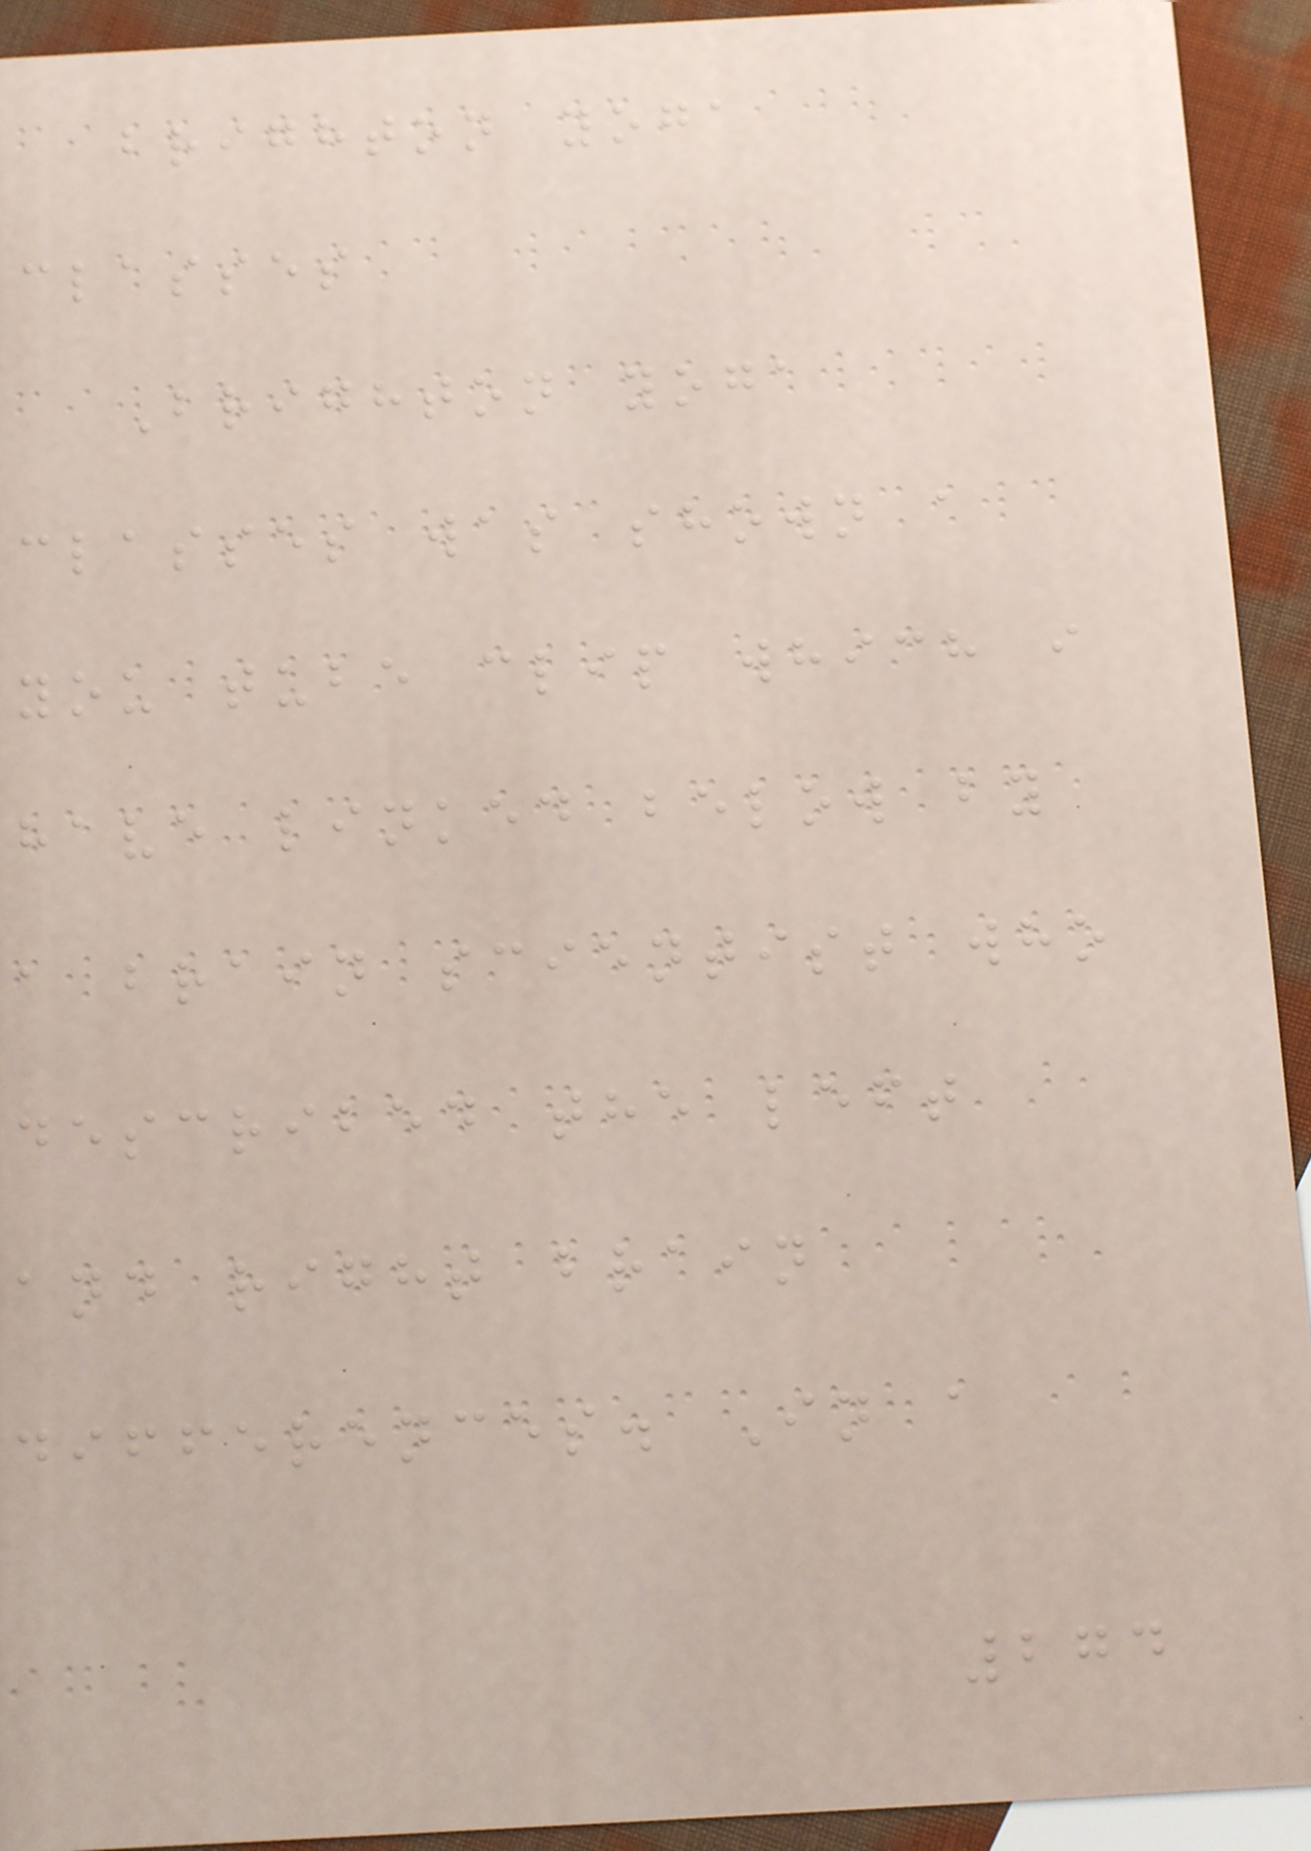brighton yoga
classes
Brighton yoga
classes was shown a
you tube clip which i
have linked below by
a brain scientist who
described the left
and right brain
differences. In a
274
